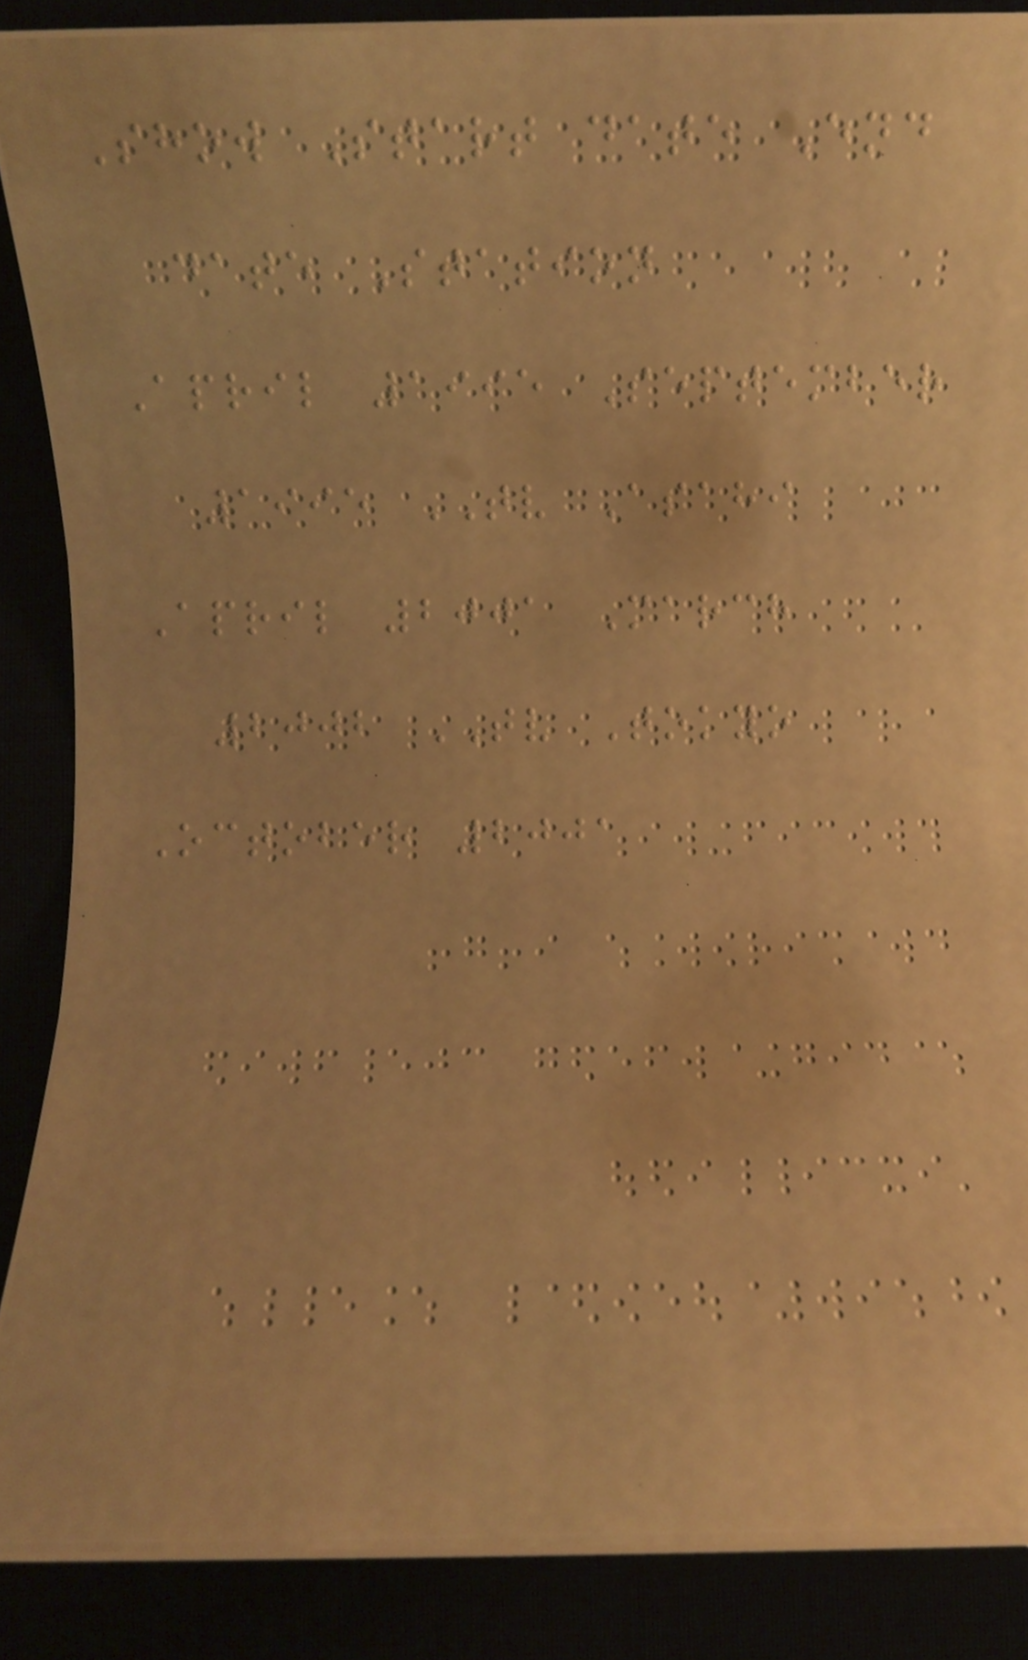Show Start date End
date Station
April 1995 September
1995 TV Asahi
April 2001 March
2002 TV Tokyo
October 2001
